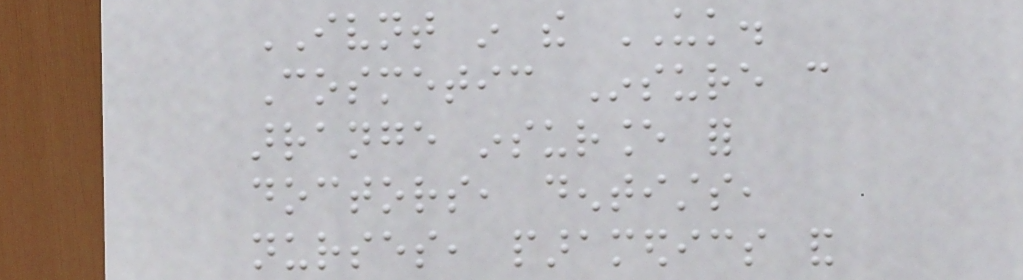IVNT in the UK.
Cosmetic Insure can
arrange insurance for
doctors, dentists,
nurses, paramedics and
